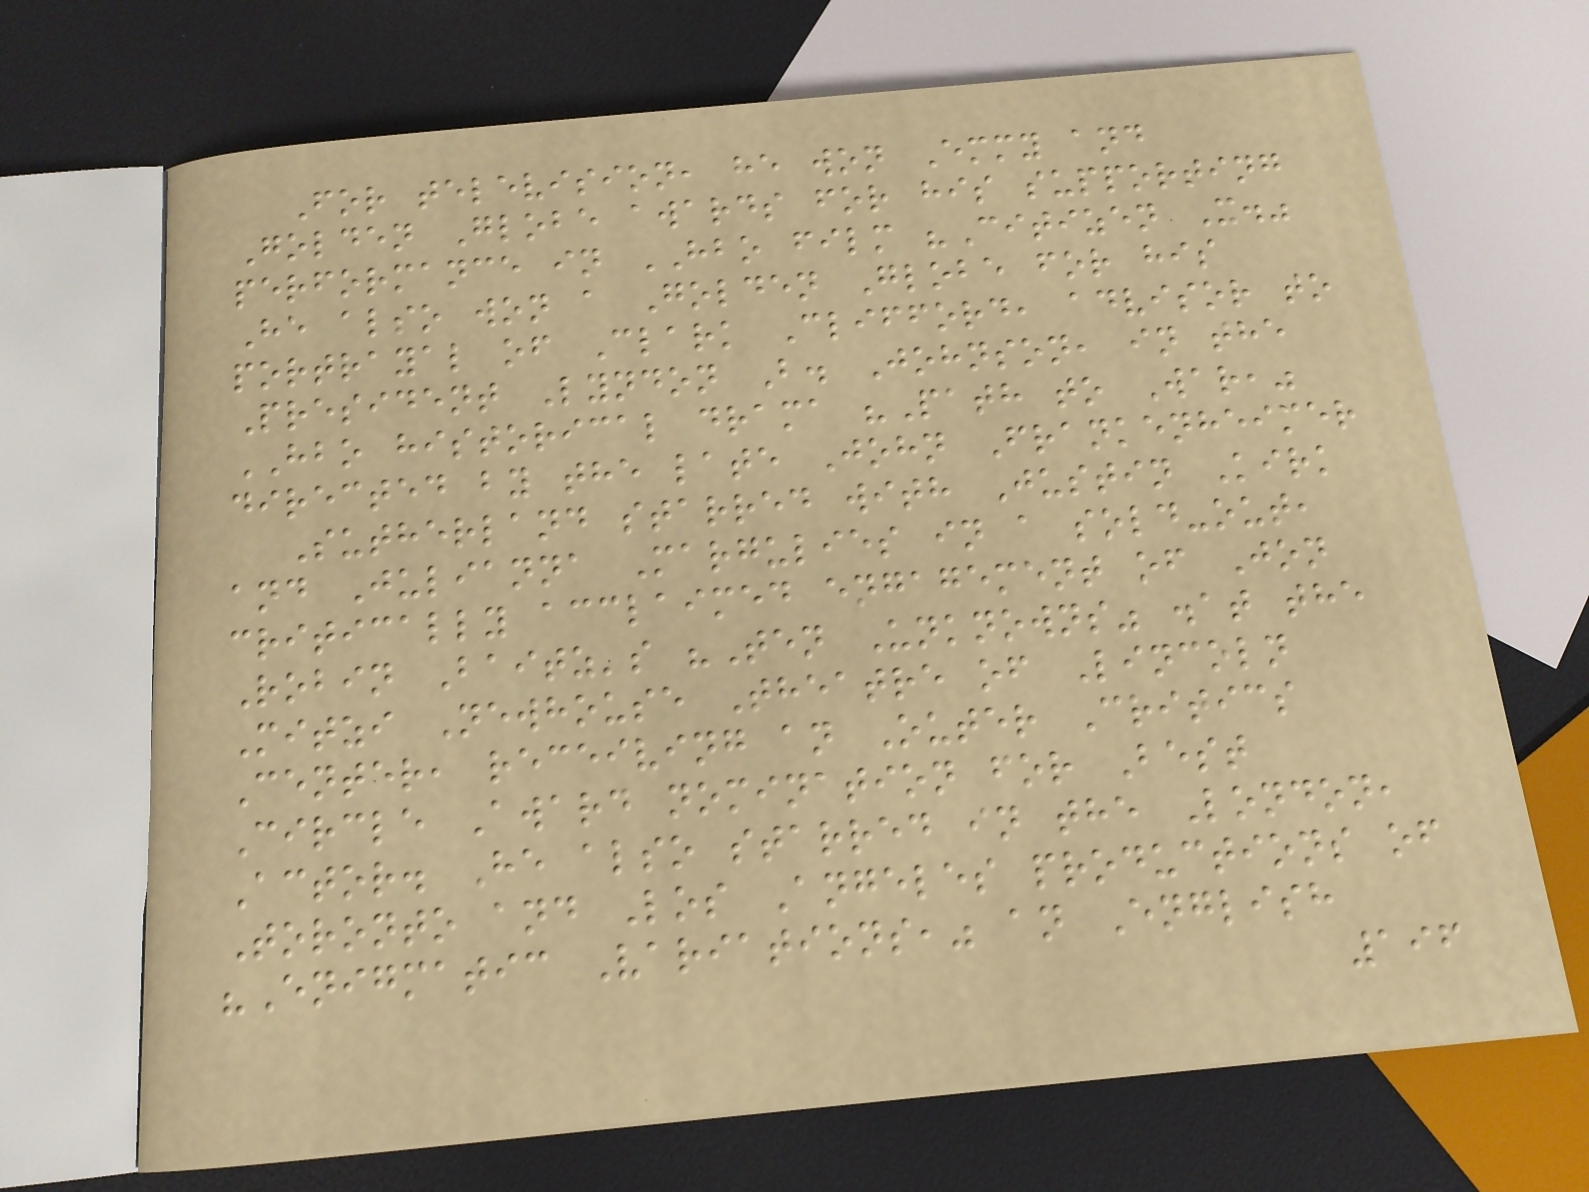For television, he won Emmy and
Golden Globe awards for his supporting
performance in HBO film "Citizen X."
He also won a Golden Globe for his
portrayal of Clark Clifford, advisor to
President Lyndon B. Johnson, in the
HBO historical drama "Path to War,"
directed by the late John Frankenheimer
Sutherland starred with Justin Kirk
and Julianna Margulies in a sold-out,
critically acclaimed engagement of Jon
Robin Baitz's "Ten Unknowns" .at the
Mitzi Newhouse Theatre of Lincoln
Center, receiving an Outer Critics
Circle Award nomination for Best
Actor. He also starred in the London,
Toronto and Los Angeles productions of
"Enigmatic Variations," an English
196
